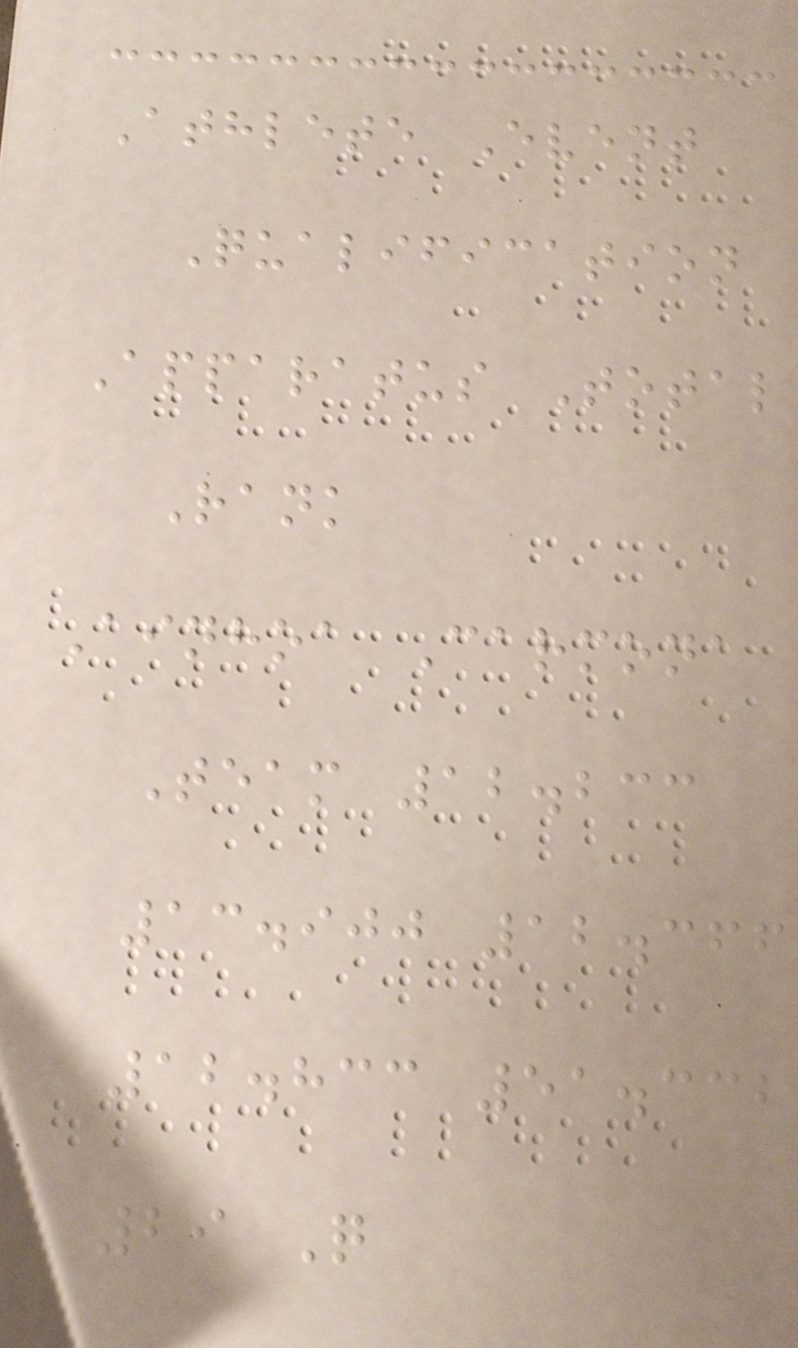Athlete Event
Qualification
Apparatus Total
Rank
Ainhoa Carmona
Team 12.233
13.900 12.366
12.833 51.332
29 Q
